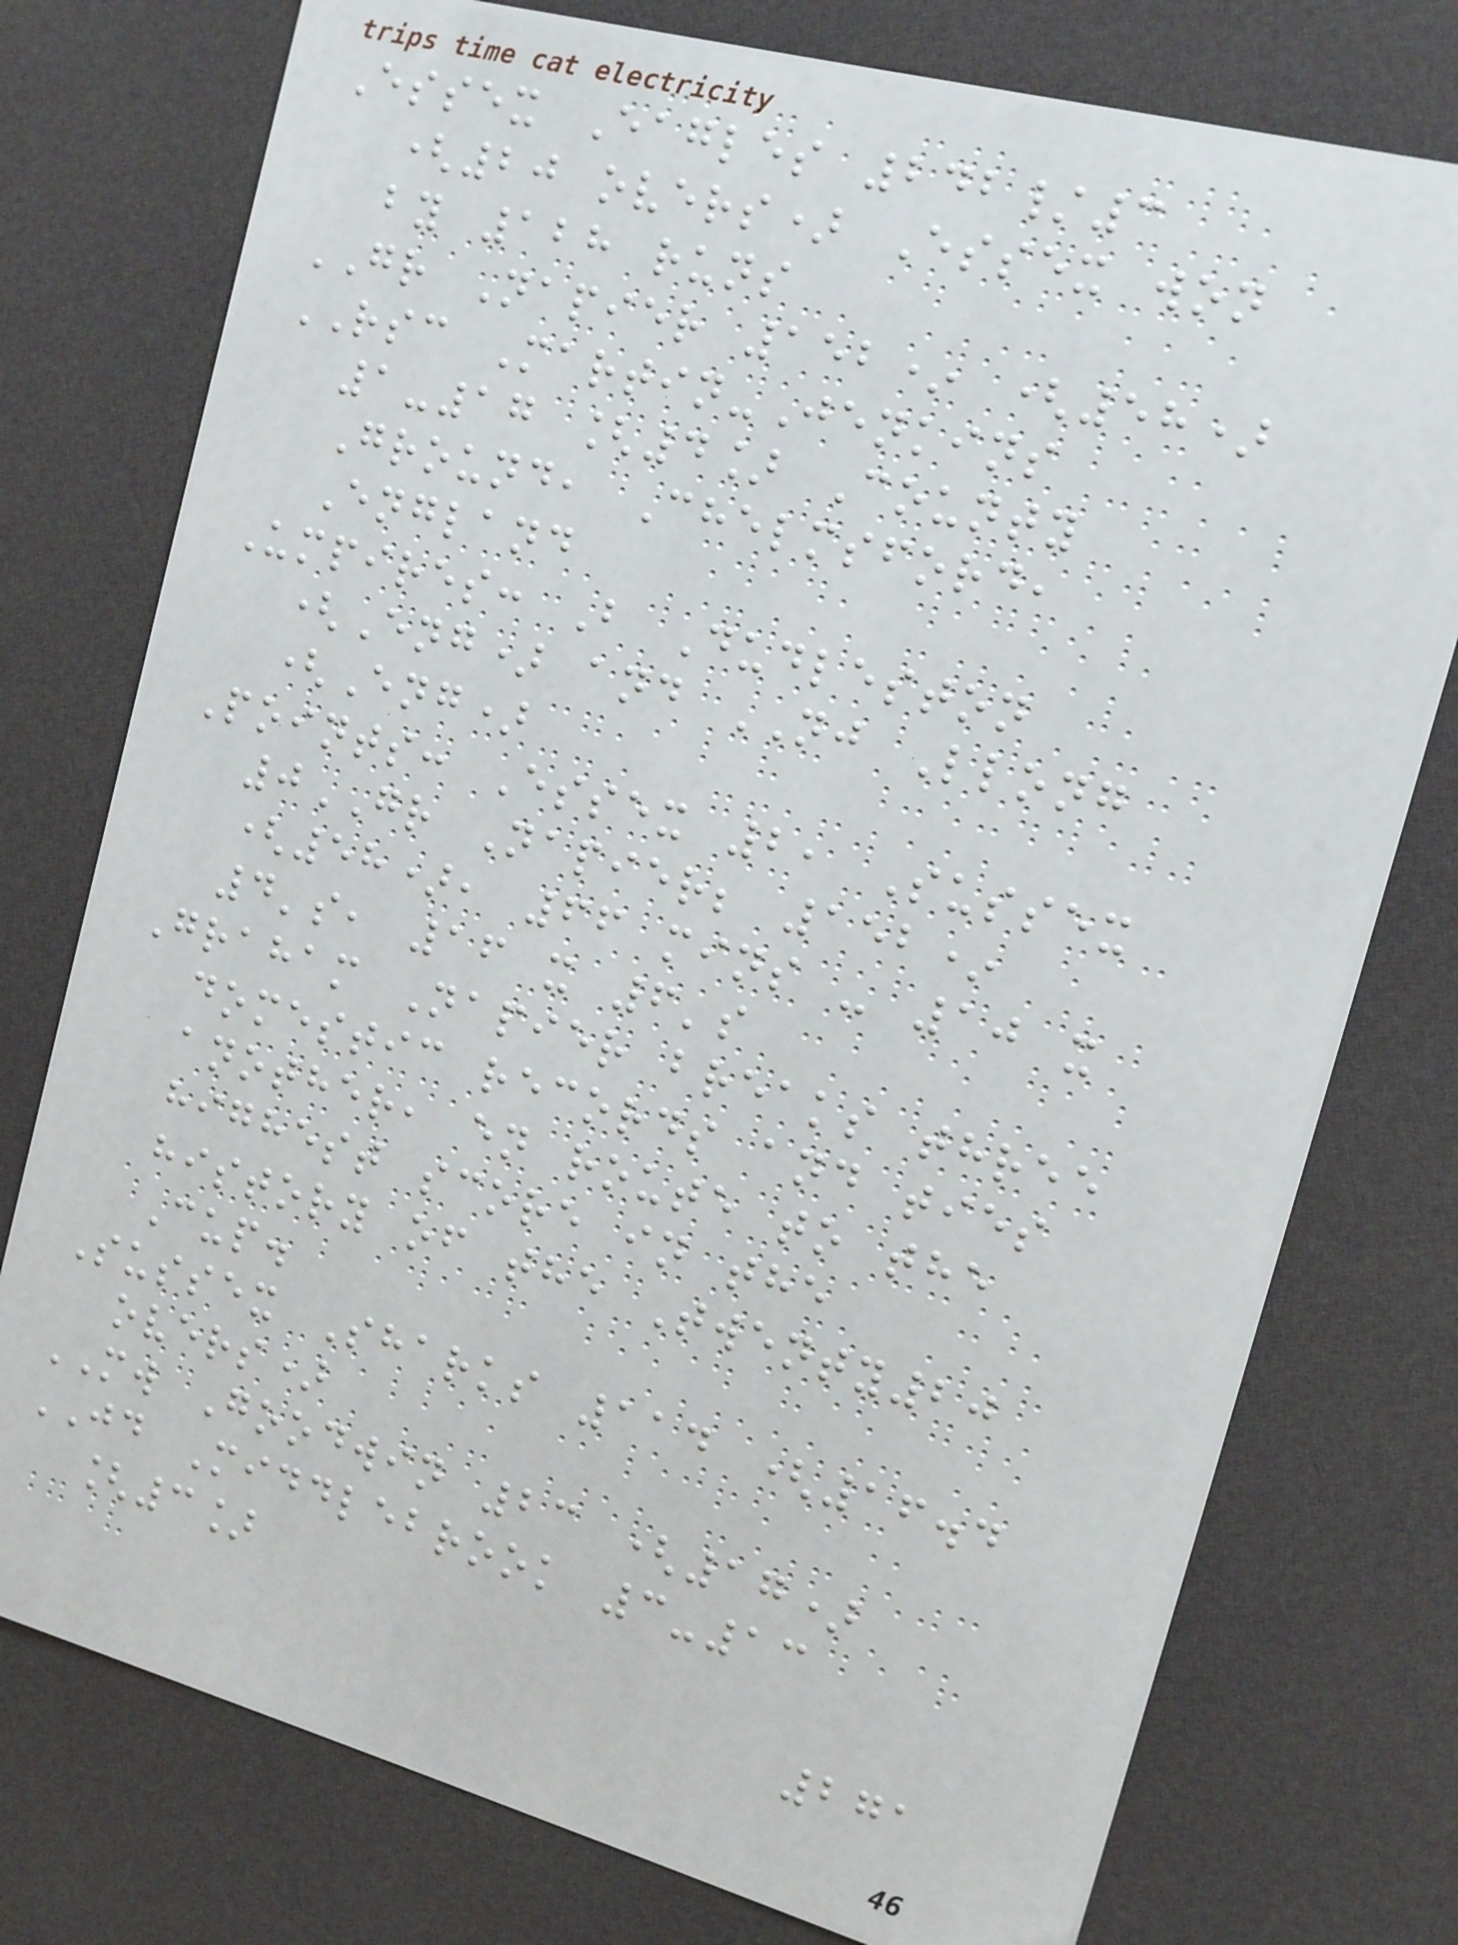Essex Eagles 242/3
(20 overs) Essex won
by 128 runs
GR Napier 152* (58)
RSC Martin-Jenkins
1-17 [4] County
Ground, Chelmsford,
England
Umpires: B Dudleston
(Eng) and NJ Llong
(Eng)
Points: Essex 2, Sussex
0GR Napier; 152*
(58), 66 mins - 10 x
4's, 16 x 6's
Graham Napier breaks three
domestic records and ties
another, en route to the
highest score in the
history of the Twenty20
Cup.
Sussex Sharks 114 (16.4
overs)
MW Goodwin 23 (17)
JD Middlebrook 3-13
[3]
271
